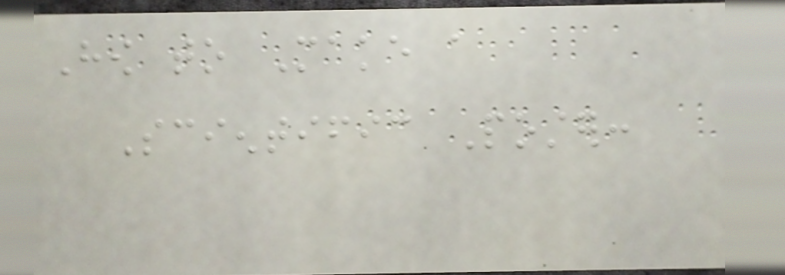How to Make a
Scientific Poster:
